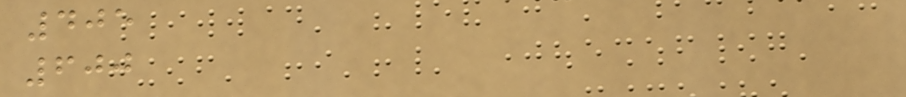405
600
